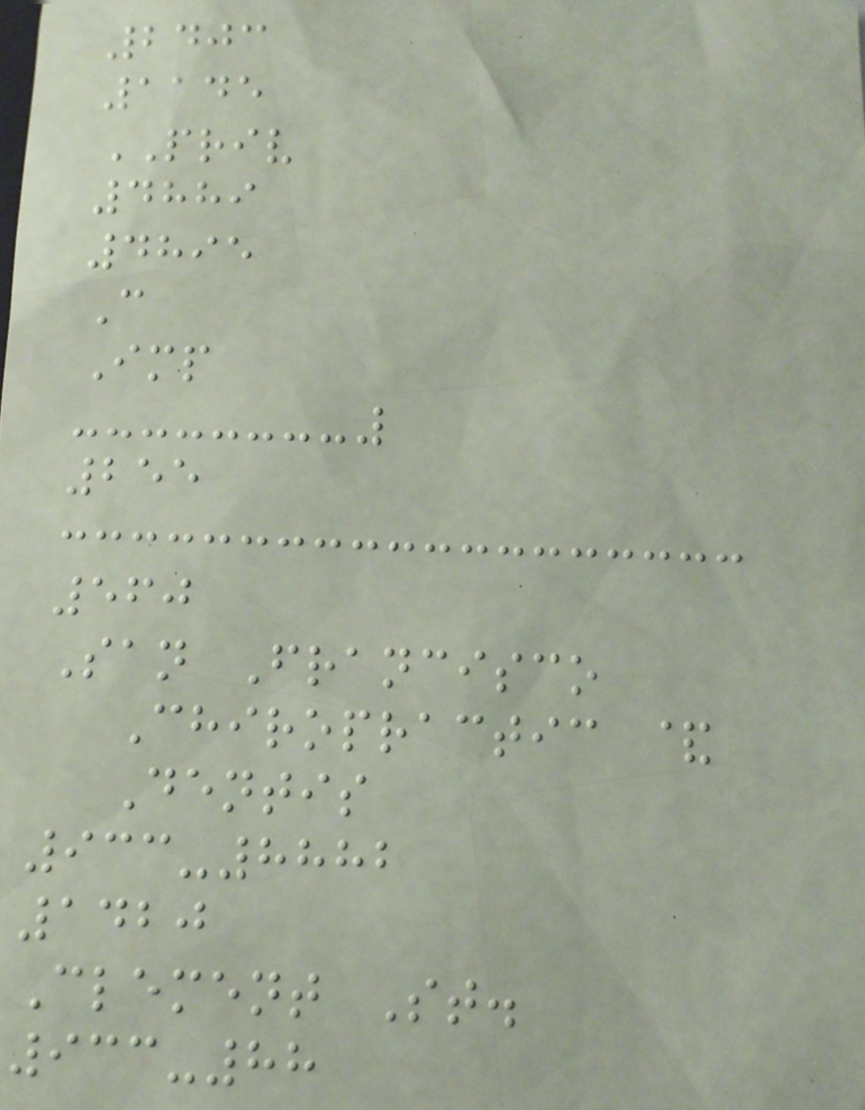2403
1145
PRIV
4889
4895
C
Imp
255
560
San Francisco
Chiropractic &
Dentis
933-8882
1420
Clement St.
933-88
